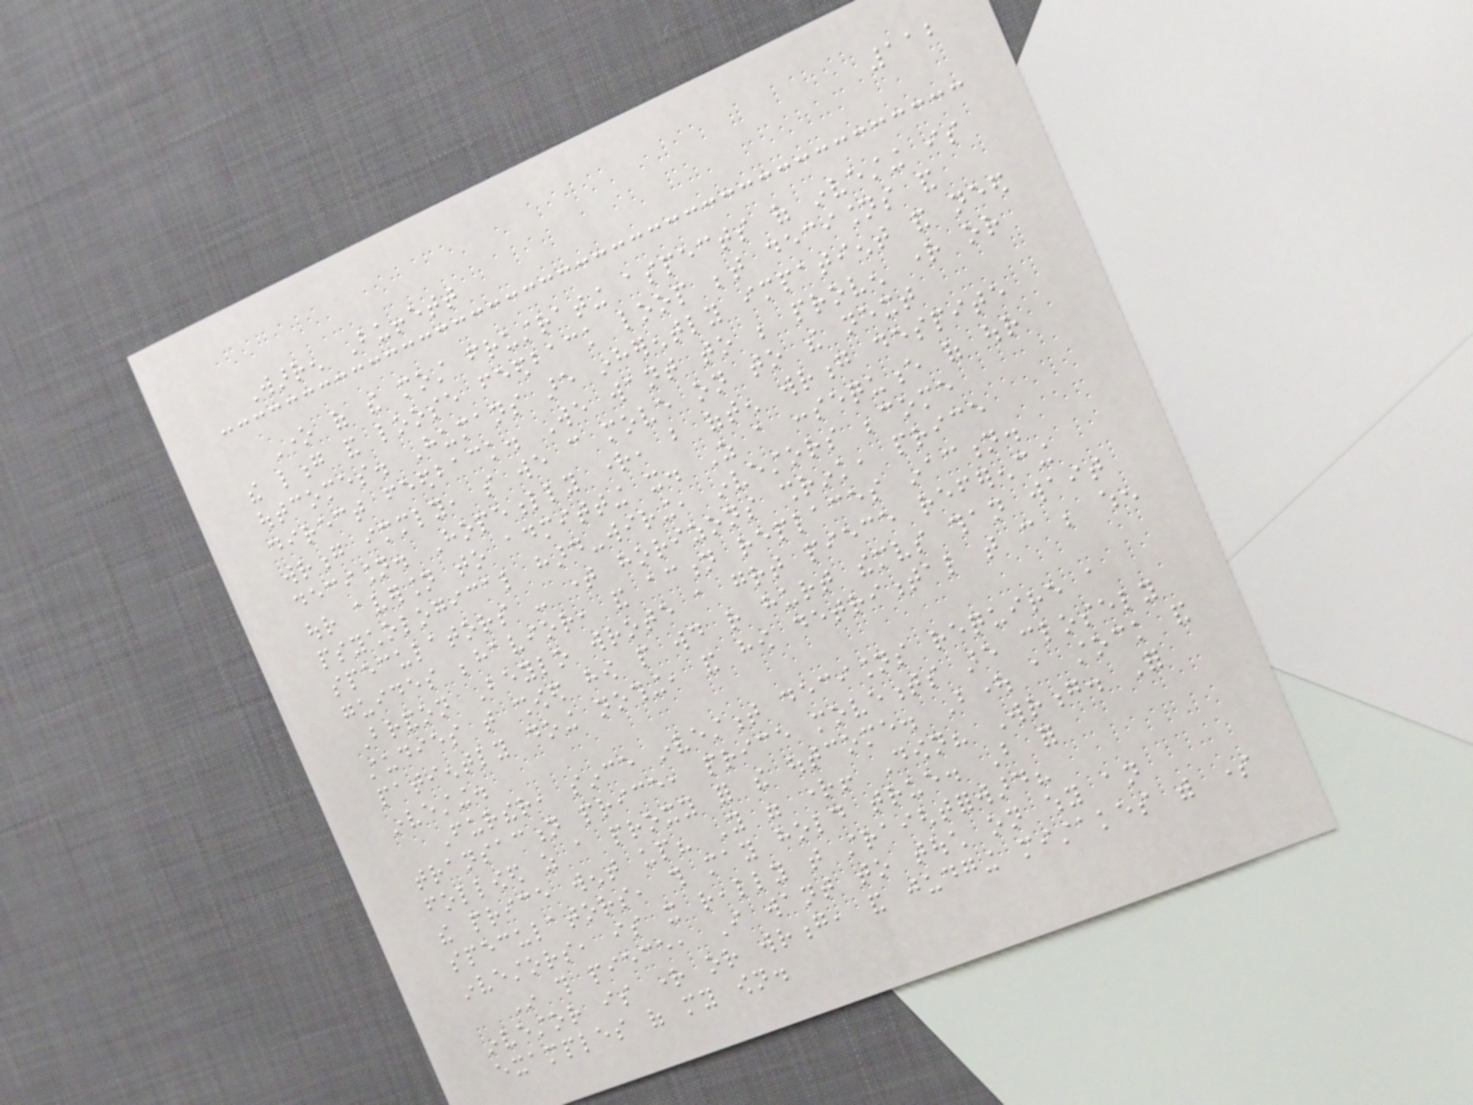112
Warren Buffett
One of the most frustrating aspects of investing is
the long and loose feedback loop between decisions and
outcomes. Humans are inherently impatient and need
direct feedback. We want to be proven right or
wrong immediately, so we can move on to the next
decision. Hopefully right, but often wrong despite
our aversion to admitting it. As a consequence of our
psychological hard-wiring, investors become
speculators - time horizons shrink, price
guides behavior, and action replaces inaction.
Brandon Beylo wrote a great piece referencing
studies that showed how people would rather hurt themselves than wait
patiently doing nothing, and how detrimental that can be when
investing.
Further, since investment decisions require a
transaction price, price movements are closely
followed as a proxy for the outcome. Bought a stock and
the price went up? You were right! Down? Wrong. For
speculators, this may hold true. But for
investors, is it really that straightforward?
In this piece, I want to touch on why an
investor is right or wrong, and judging mistakes with some
examples of my own.
